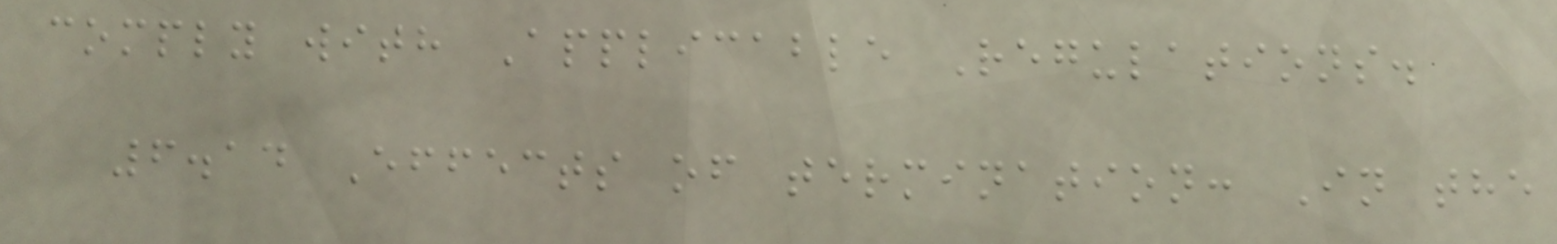comply with Applicable Regulations.
6.14 Effects of termination: In the
